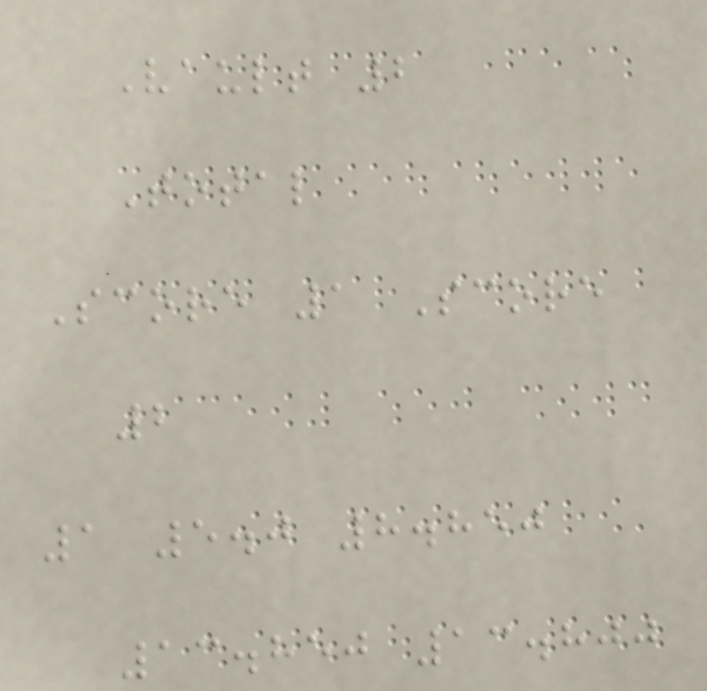Vault 2
Total
Score 1 Score
2
1 5.0 8.850
13.850 13.800
